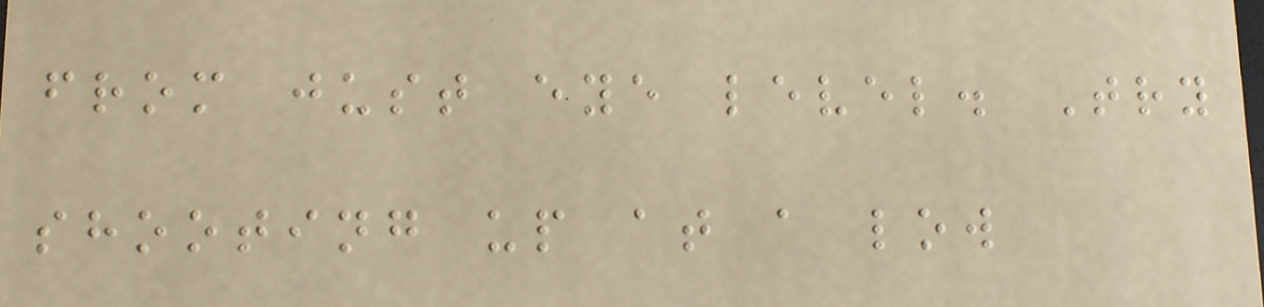from just eye level. Try
shooting up at a low
